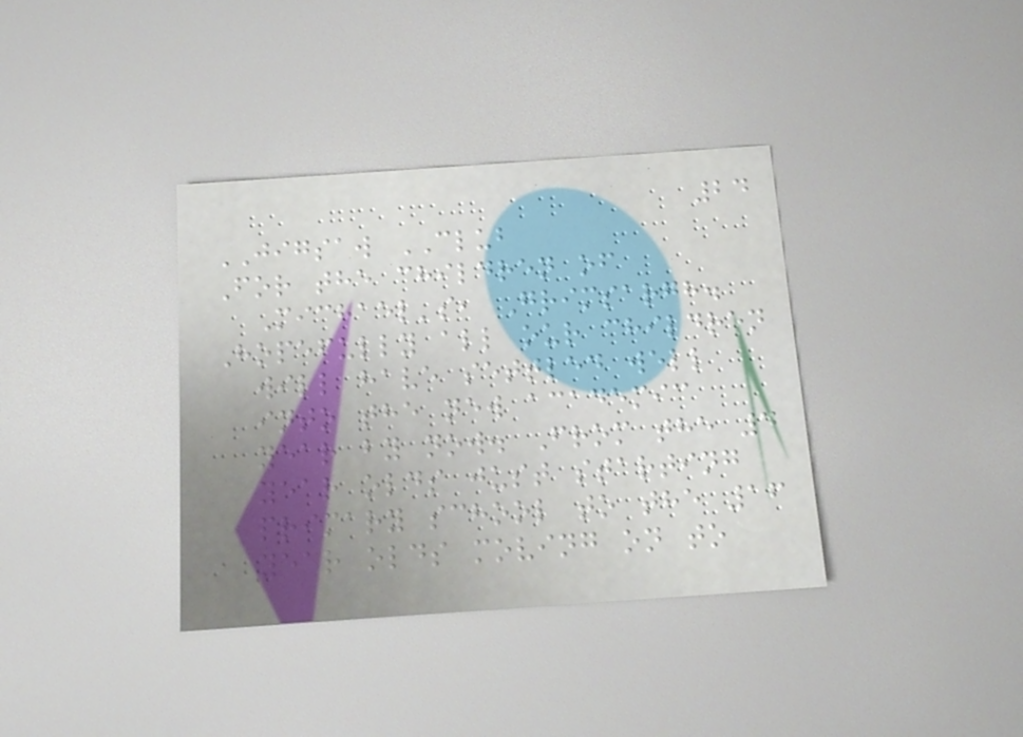24
JIGSAW CLUB
For the children of
Michael's, Grimsargh.
Hopefully all our children
will have settled well
into the new academic
year by now. From the 4
year olds just starting
primary school to the 16
year olds moving on to
